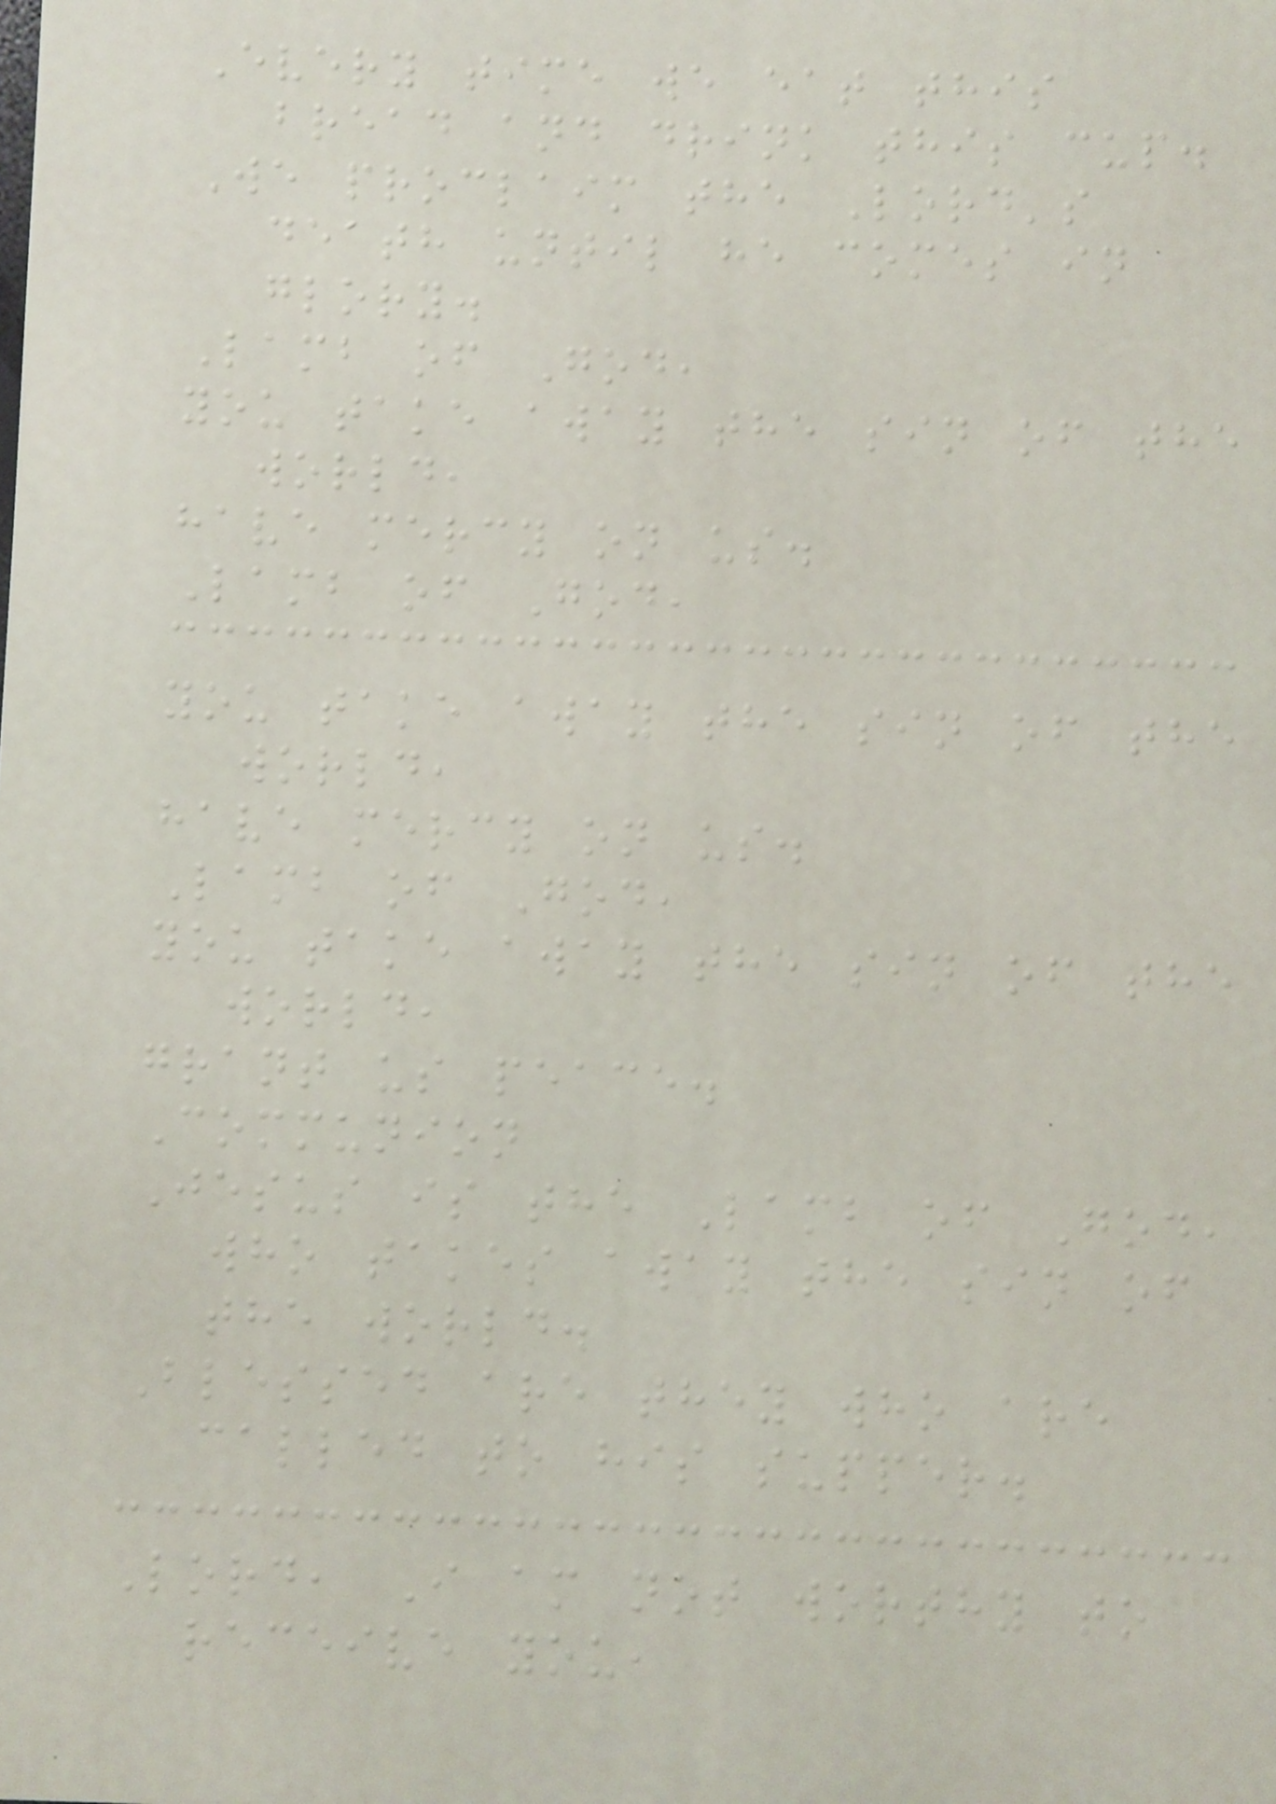Every time we eat this
bread and drink this cup.
We proclaim the Lord's
death until he comes in
glory.
Lamb of God,
you take away the sin of the
world,
have mercy on us.
Lamb of God,
you take away the sin of the
world,
have mercy on us.
Lamb of God,
you take away the sin of the
world,
grant us peace.
Communion
Jesus is the Lamb of God,
who takes away the sin of
the world.
Blessed are they who are
called to his supper.
Lord, I am not worthy to
receive you,
